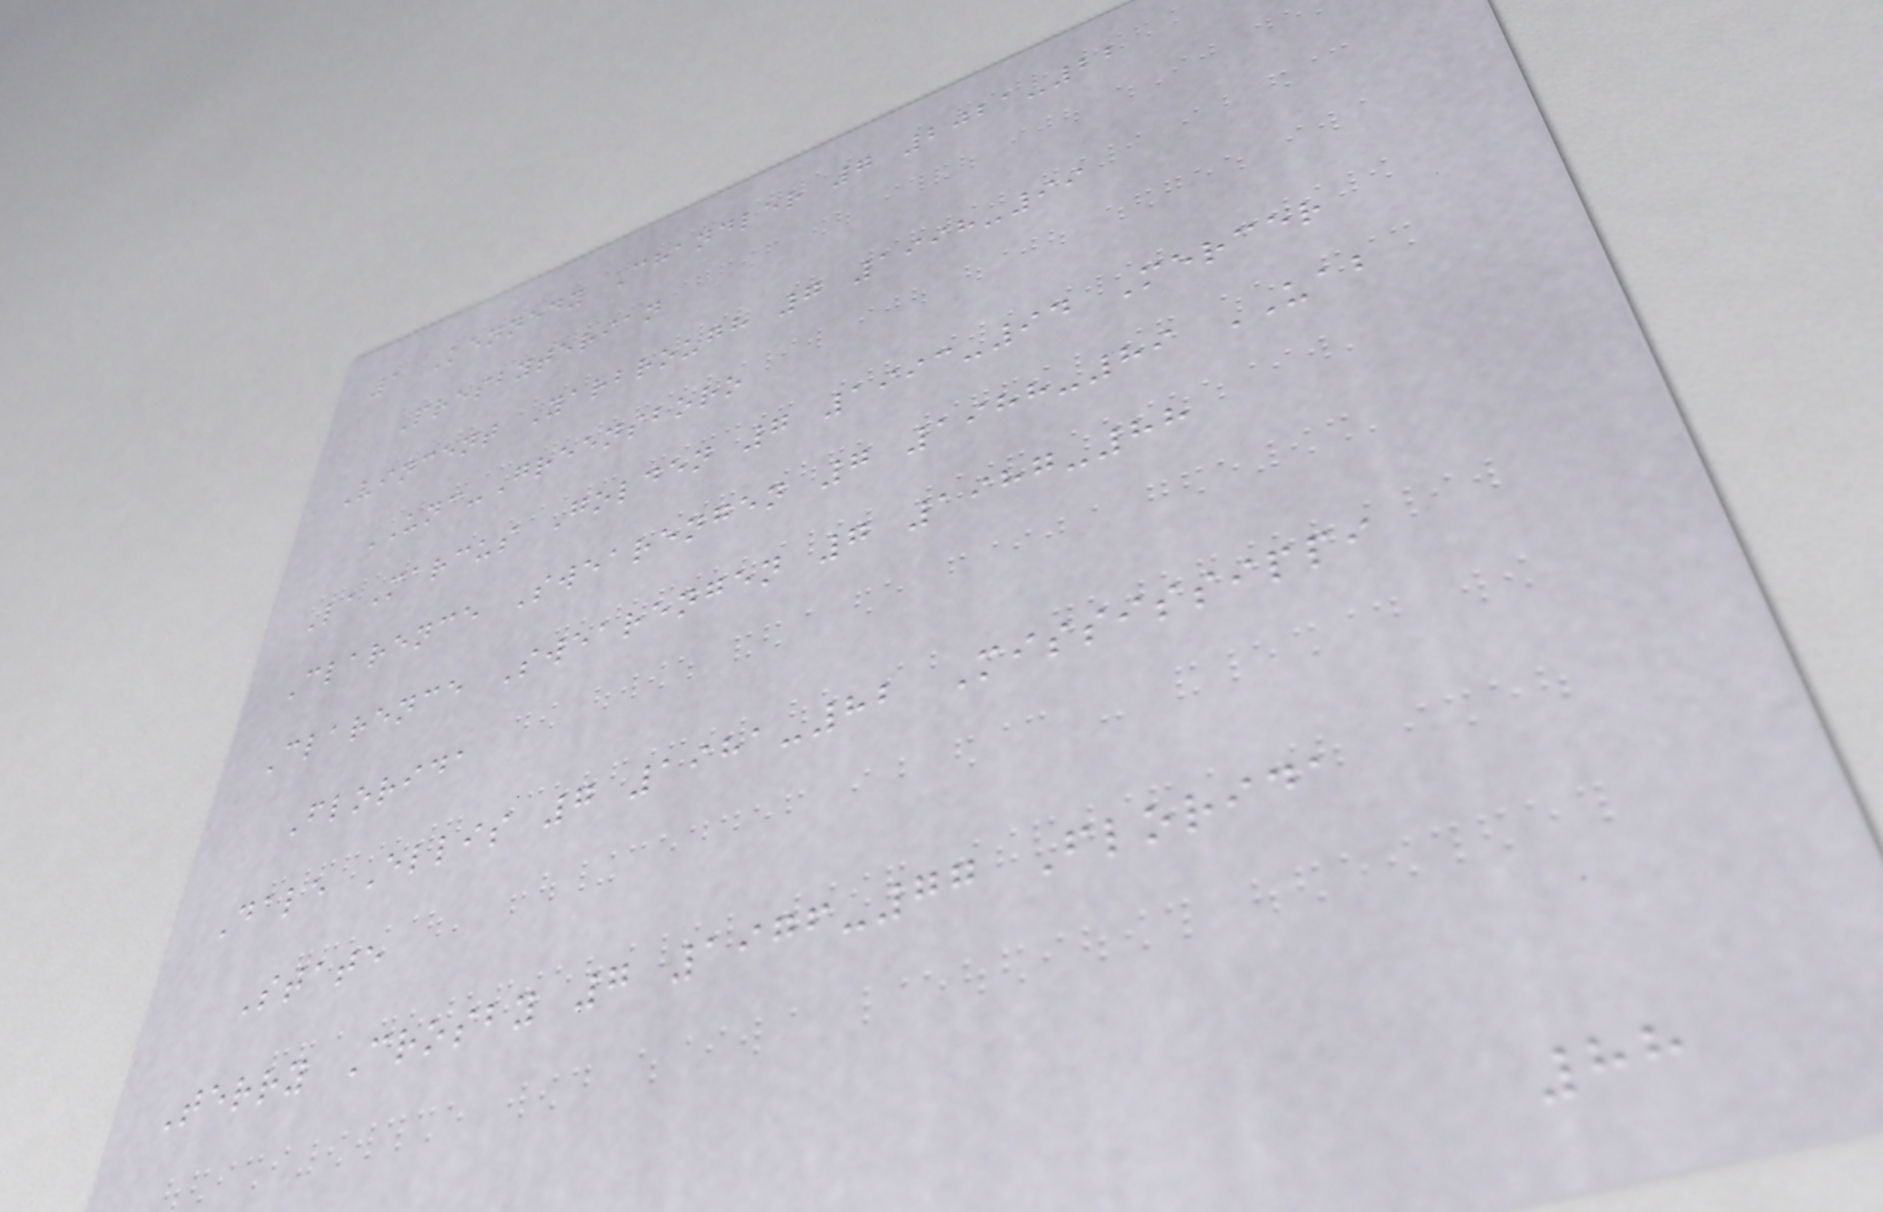1 Kennedy Chandler 7 2021-22
Presbyterian
Vincent Yarbrough 7 1998-99
UNC-Greensboro
LaMarcus Golden 7 1993-94 Mercer
Clarence Swearengen 7 1988-89 UAB
Clarence Swearengen 7 1987-88
Florida
Dale Ellis 7 1981-82 Mississippi
State
Terry Crosby 7 1976-77 Florida
88
